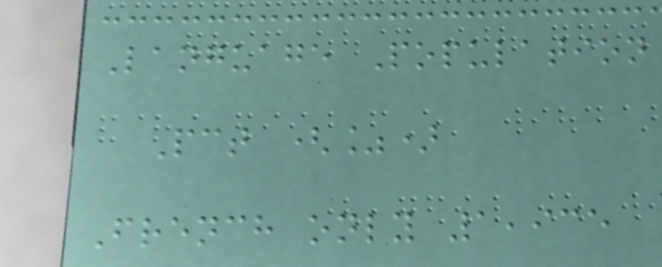Language Population
Pct (%)
French only 1,935
